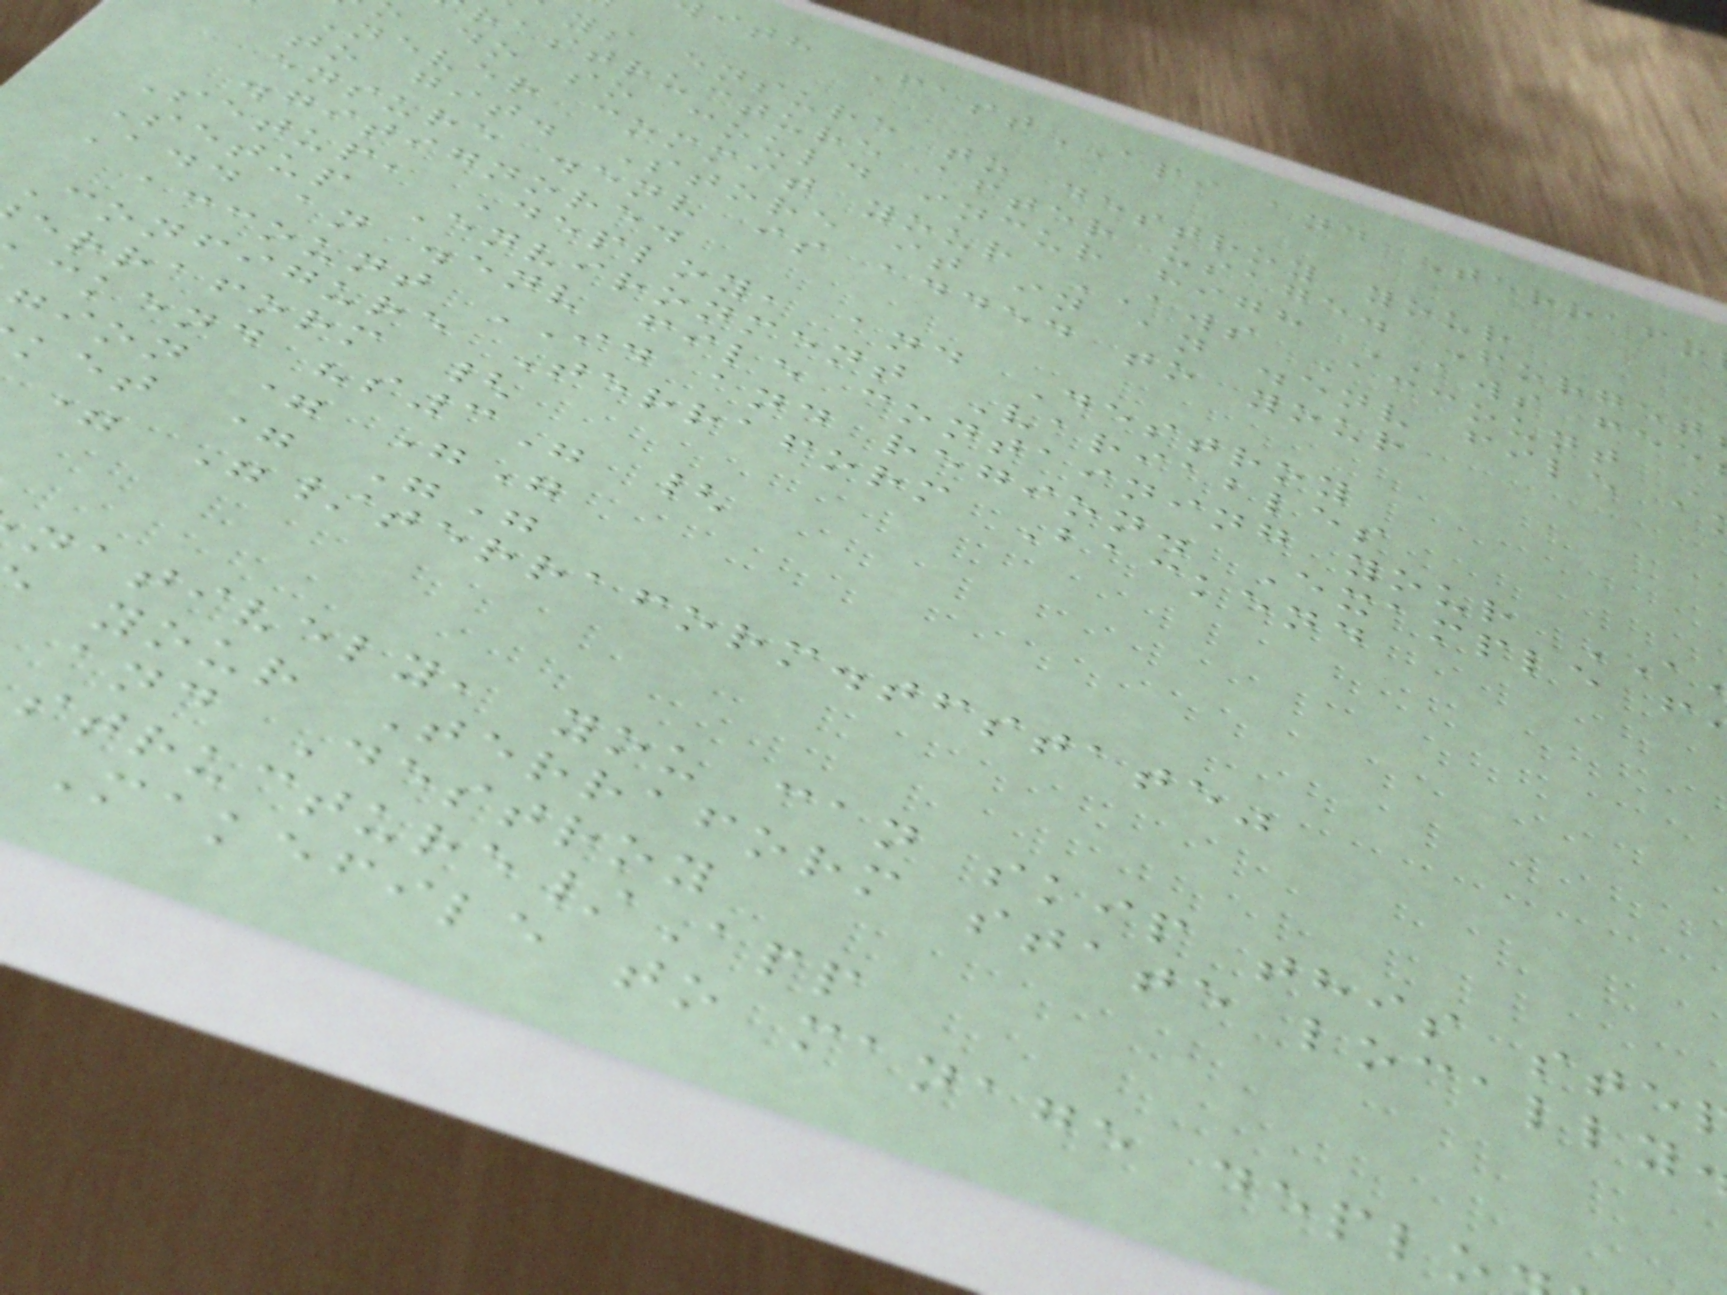ith FastAPI and Terrafo
ys ensure to destroy your
rastructure after usage. Forget
do so could incur high AWS fee
Never commit your AWS Account
to git. Store it in an .env file a
ensure .env is added to your
.gitignore.
Setup, Deploy, and Destroy
Setup Environment Variables
Add an .env file containing your
account ID and region. Example f
Configure Terraform Backend
erraform {
ckend "s3" {
ion = ""
ket = ""
= "/terraform.tfstate"
natively, you can skip this ste
your Terraform state locally
and Destroy
structure/App
Makefile to manage deplo
